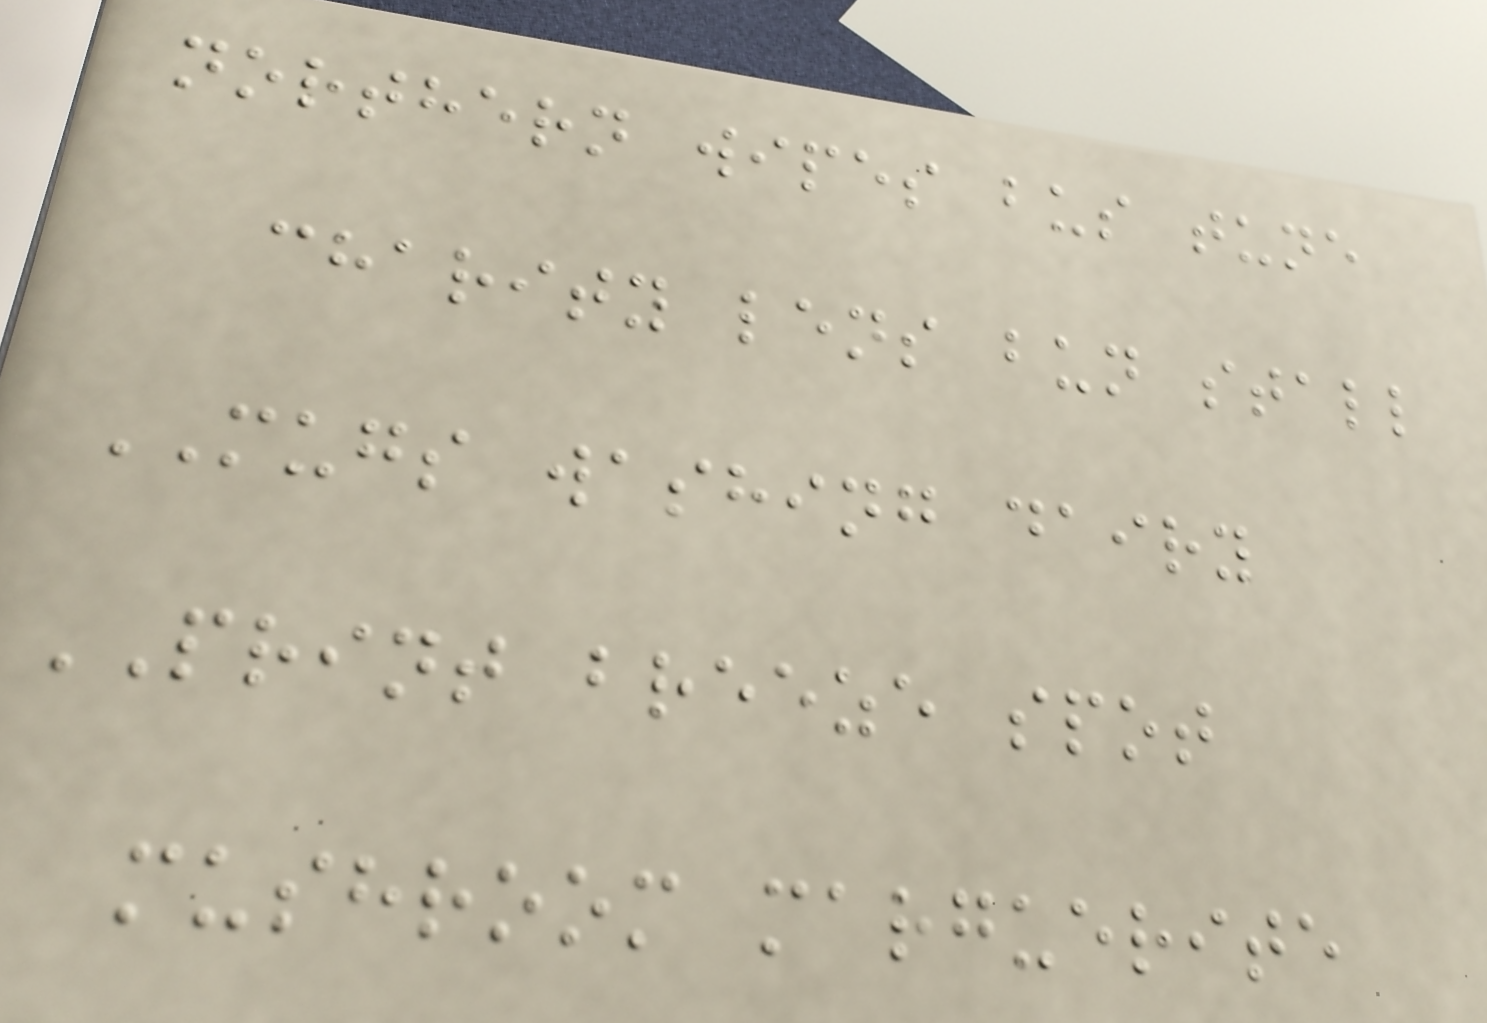northern wipes bus tune
charity lens bun stall
MUGS washing dairy
PRINT breeze spot
mushroom marguerite
